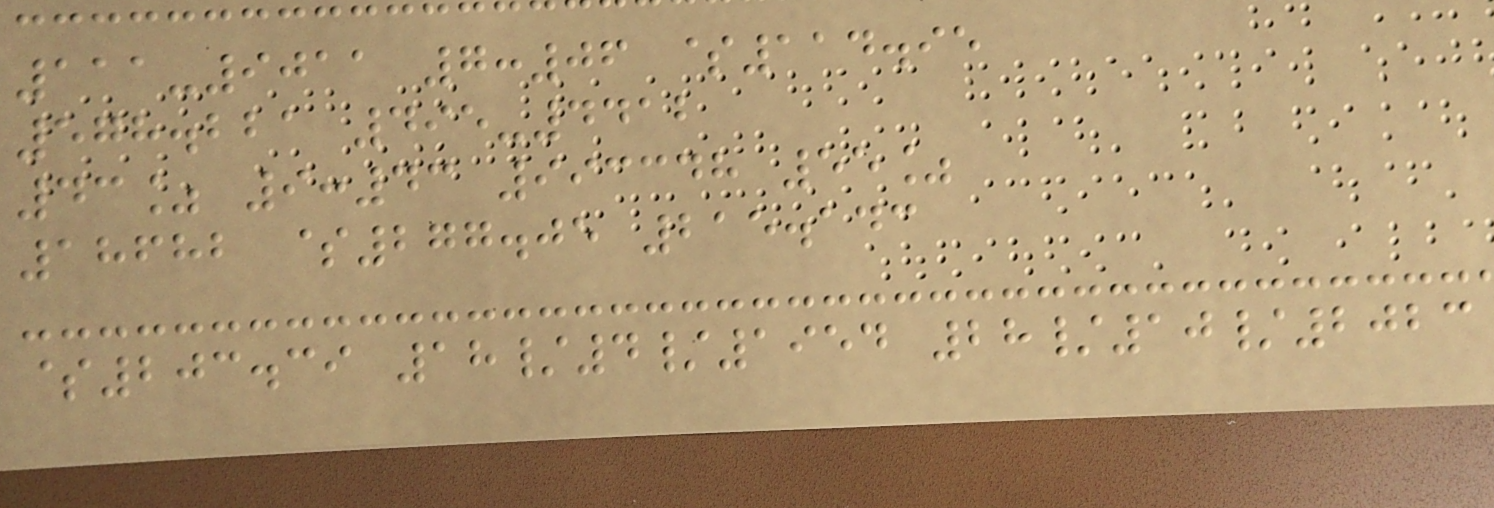111-9011 7:06 $114.95
578.221 495-4412
43% 9:43 993348 55%
18682 $277.05 215.143
$203.39 18/4/1954 28/10/2023
